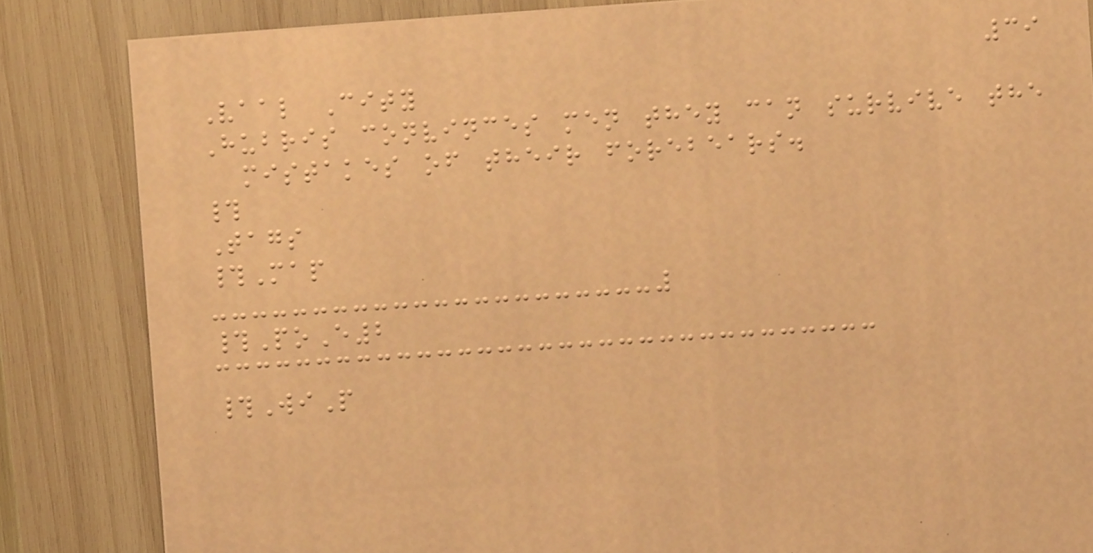39
Vaal City
Hubris convinces men they can survive the
mistakes of their forebears.
#
Tags
#Map
#PoE2
#WiP
